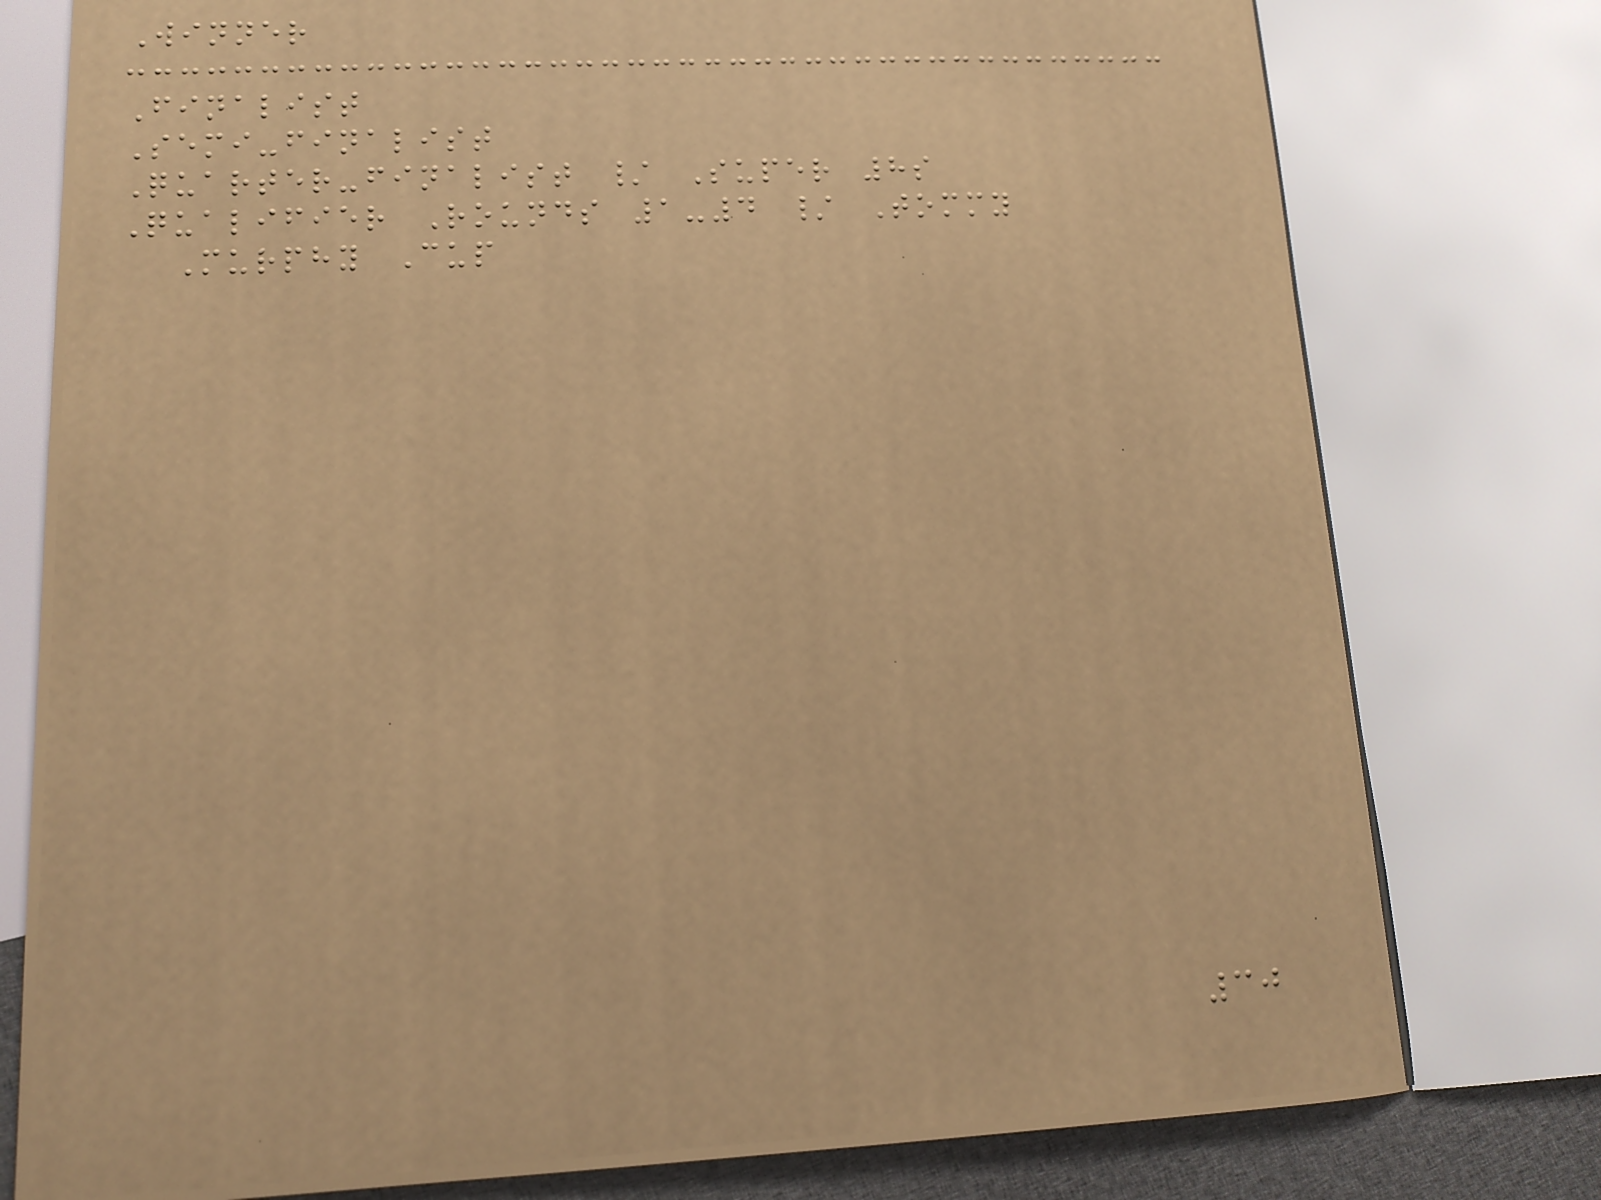Winner
Finalist
Semi-finalist
Quarter-finalist / Super 8s
Qualifier Rounds 1-4 / Tommy
Murphy Cup
30
